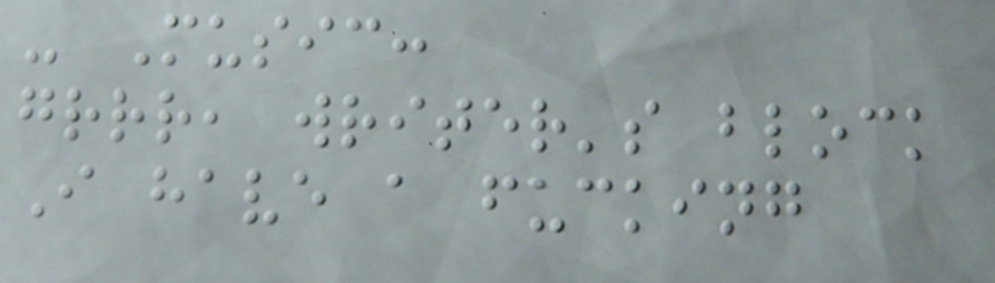- Music:
grrr, writer's block
I have a fucking
